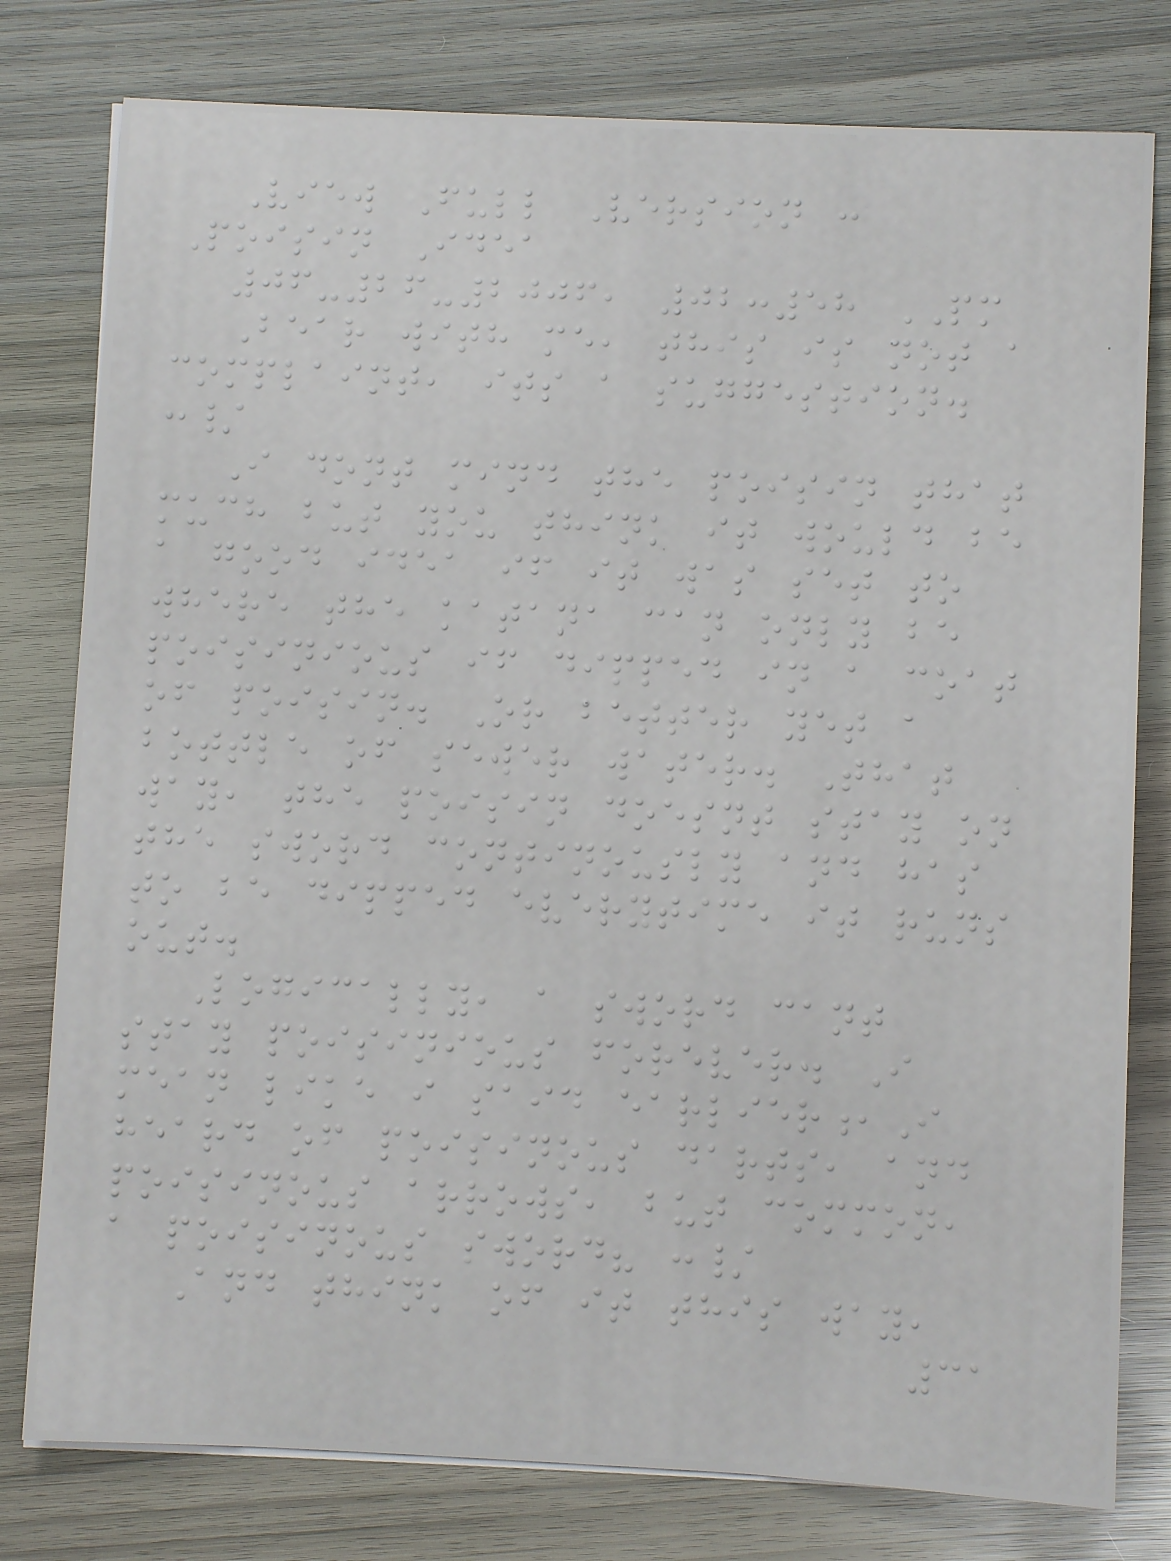View Full Version :
Poisin Idea
06-26-2006, 02:58 PM
Bear with me, this is not a
complaint, its a suggestion.
:/
I dont mind the poisin that
much but you think it would be
a good idea if it was set to
where the katana can only be
poisinious if dipped in a coat
of poisin. Or better yet a
bottle of sewer water. That
way, the poisin doesnt stay on
the sword continously and has
to be dipped everytime it runs
out.
Logically, a sword cant
stay poisinious forever. I
mean like i said earlier,I
heard of poisinous darts, and
poisinous arrows, but common,
a poisinous sword? :/
And think of it this way,
31
